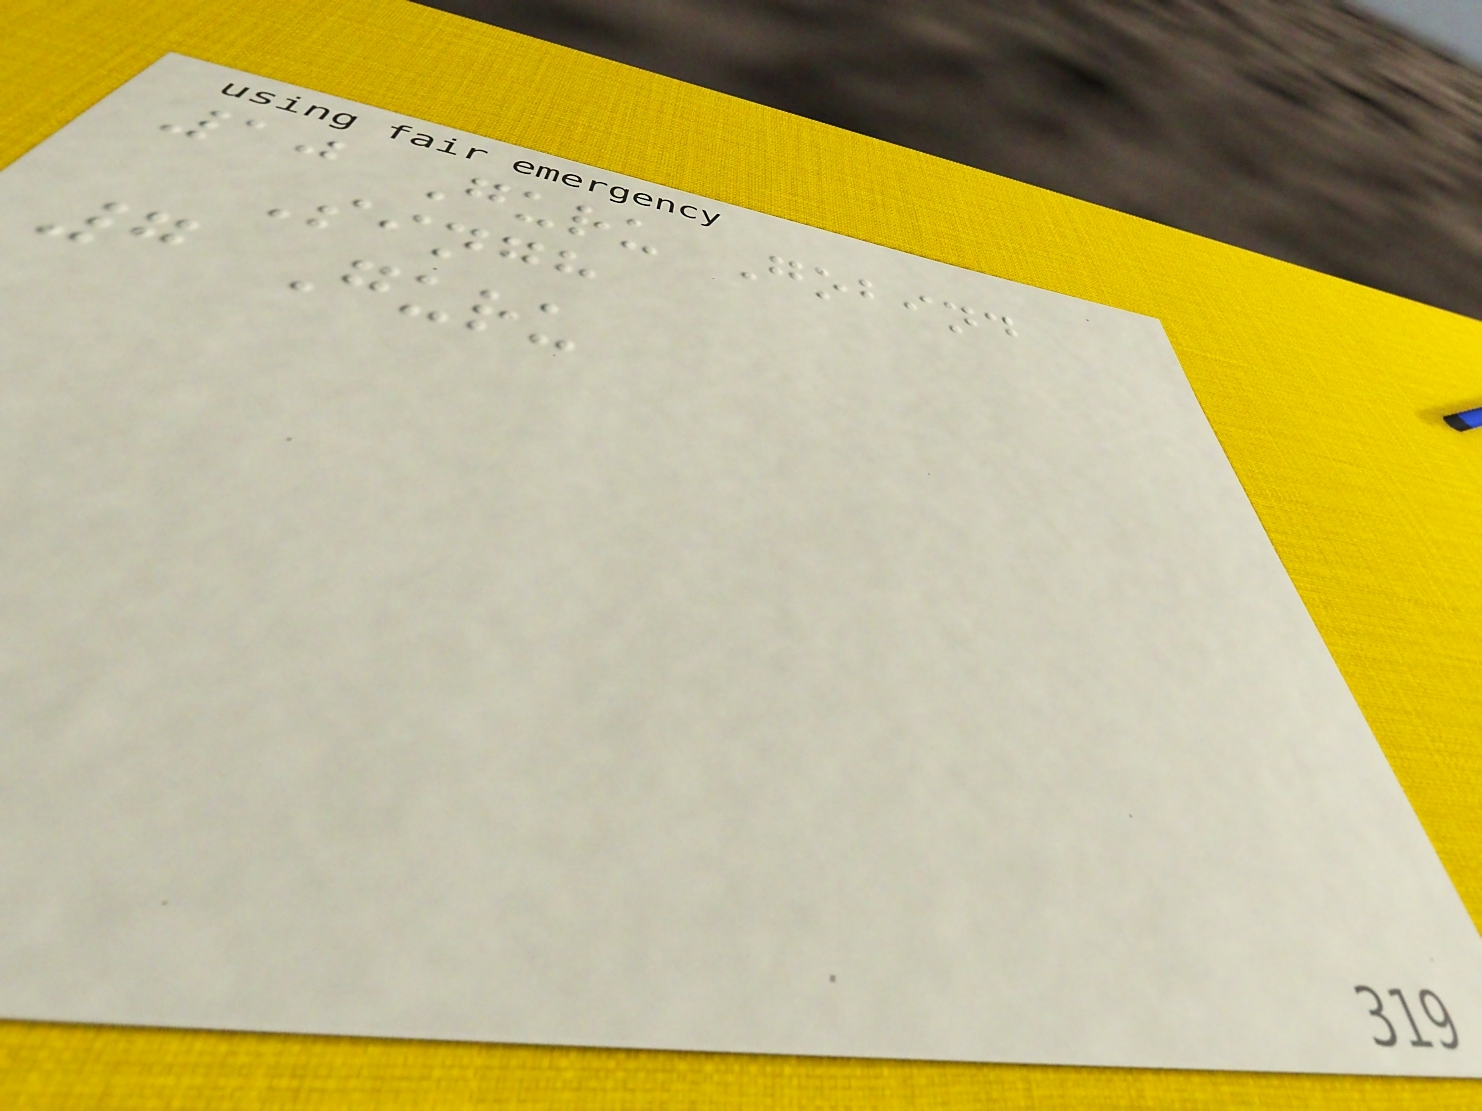10 Guru Gobind
Singh
7 Guru
